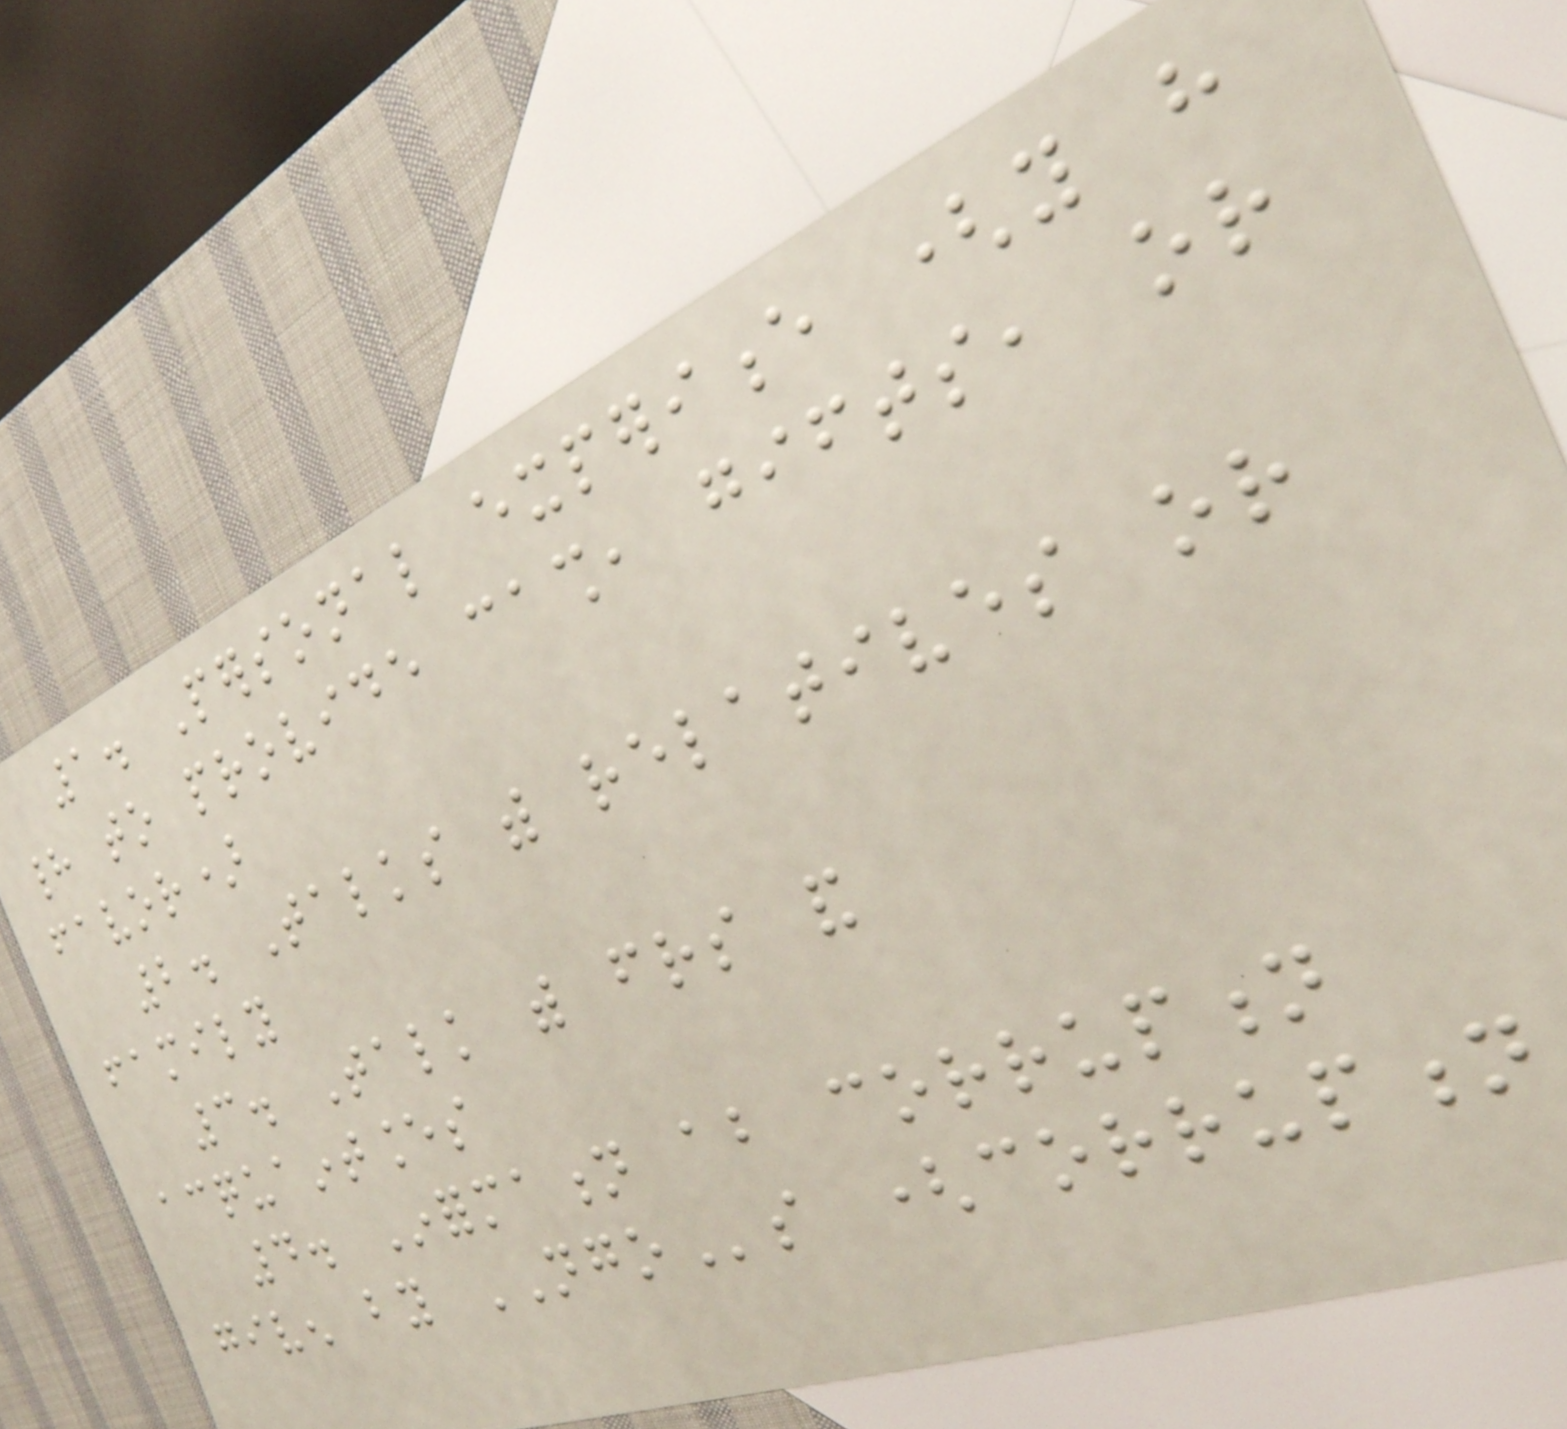1. Personal experience (you have
had to provide cash, gifts, or
favor)
2. Talks with relatives or
family
3. Talk with friends and
acquaintances
4. Information about corruption
given by NGOs (corruption
